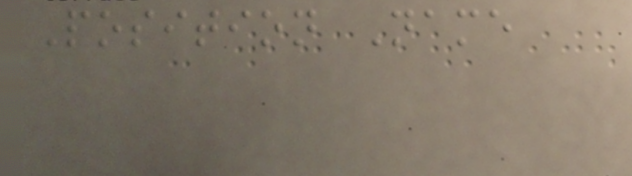Position Name
